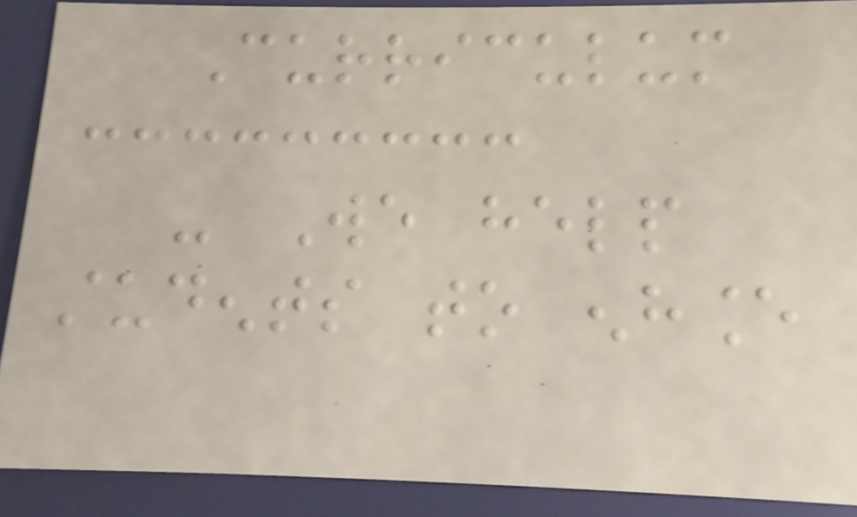Curriculum
- We help
students to enhance
